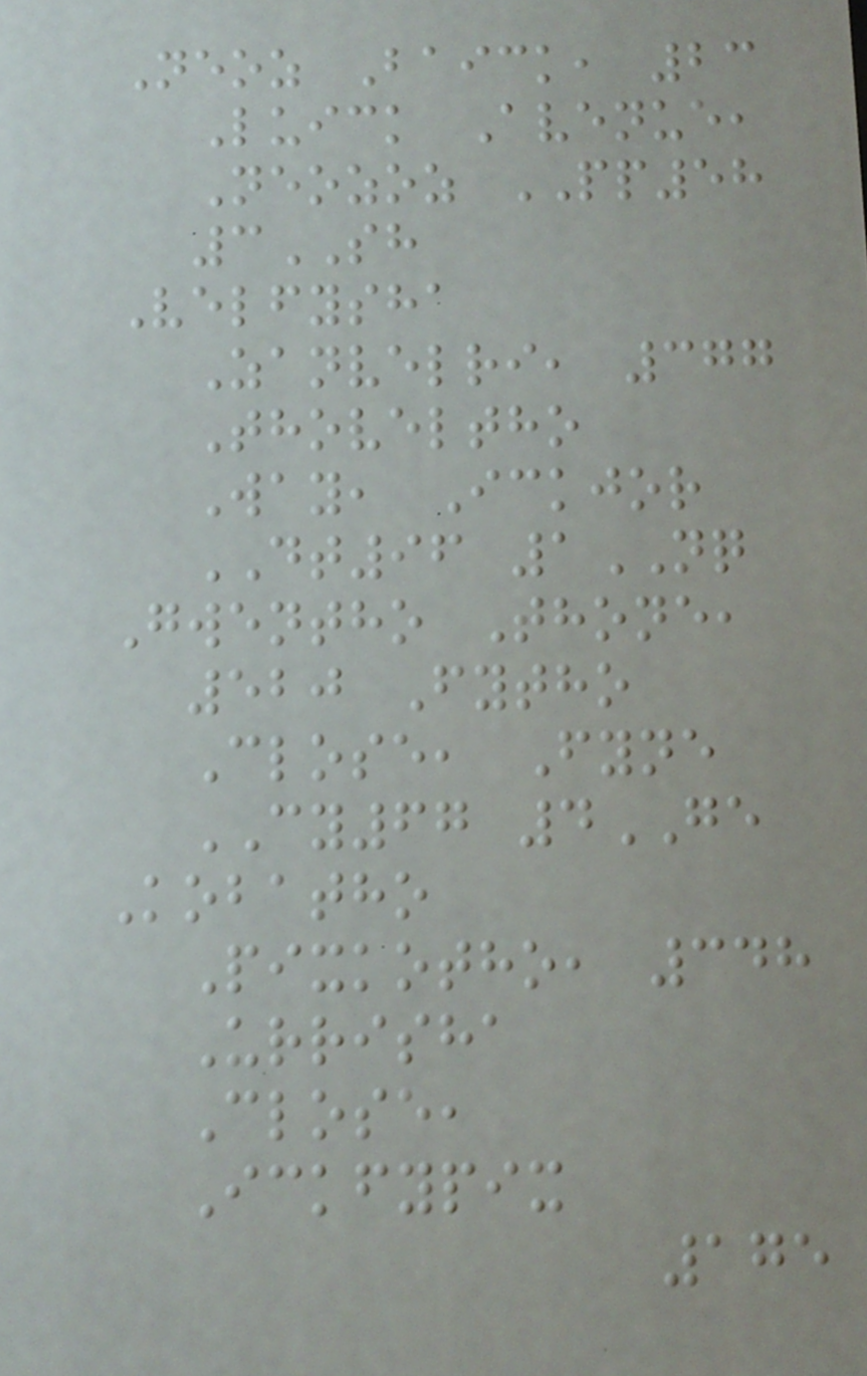Neoz Baick, 23
Luick Avenue,
Neozoz PP58
3SH
Velfysha
Zanvelri, 377
Thoveltho
Way, Ickjor
DT96 1NQ
Gwentho Thone,
520 Fytho
Close, Fyne
CY67 4GE
Kobatho
Pixkotho, 348
Urrisha
Close,
Ickfypix
175
